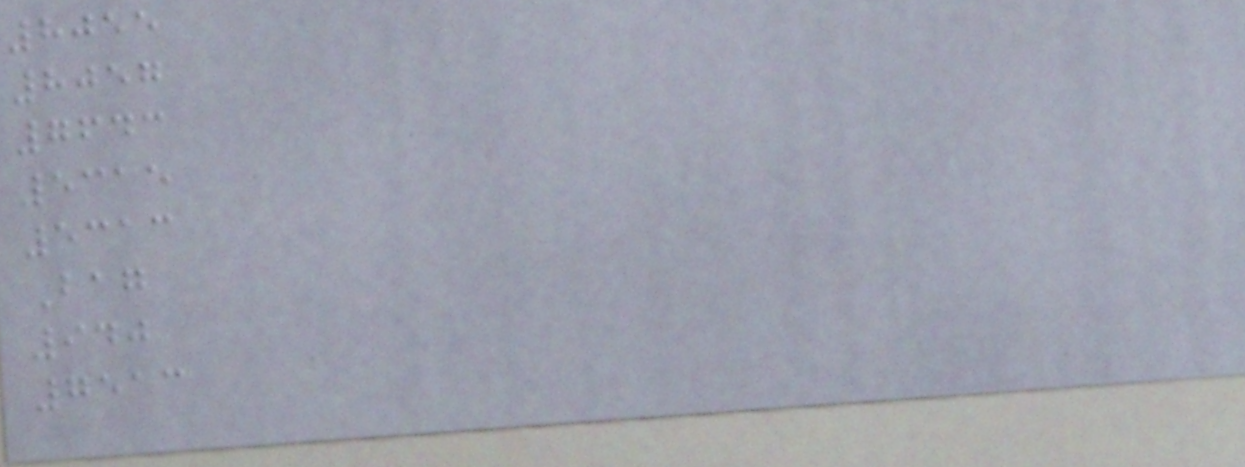8055
8057
7643
5315
5313
Bag
940
7513
